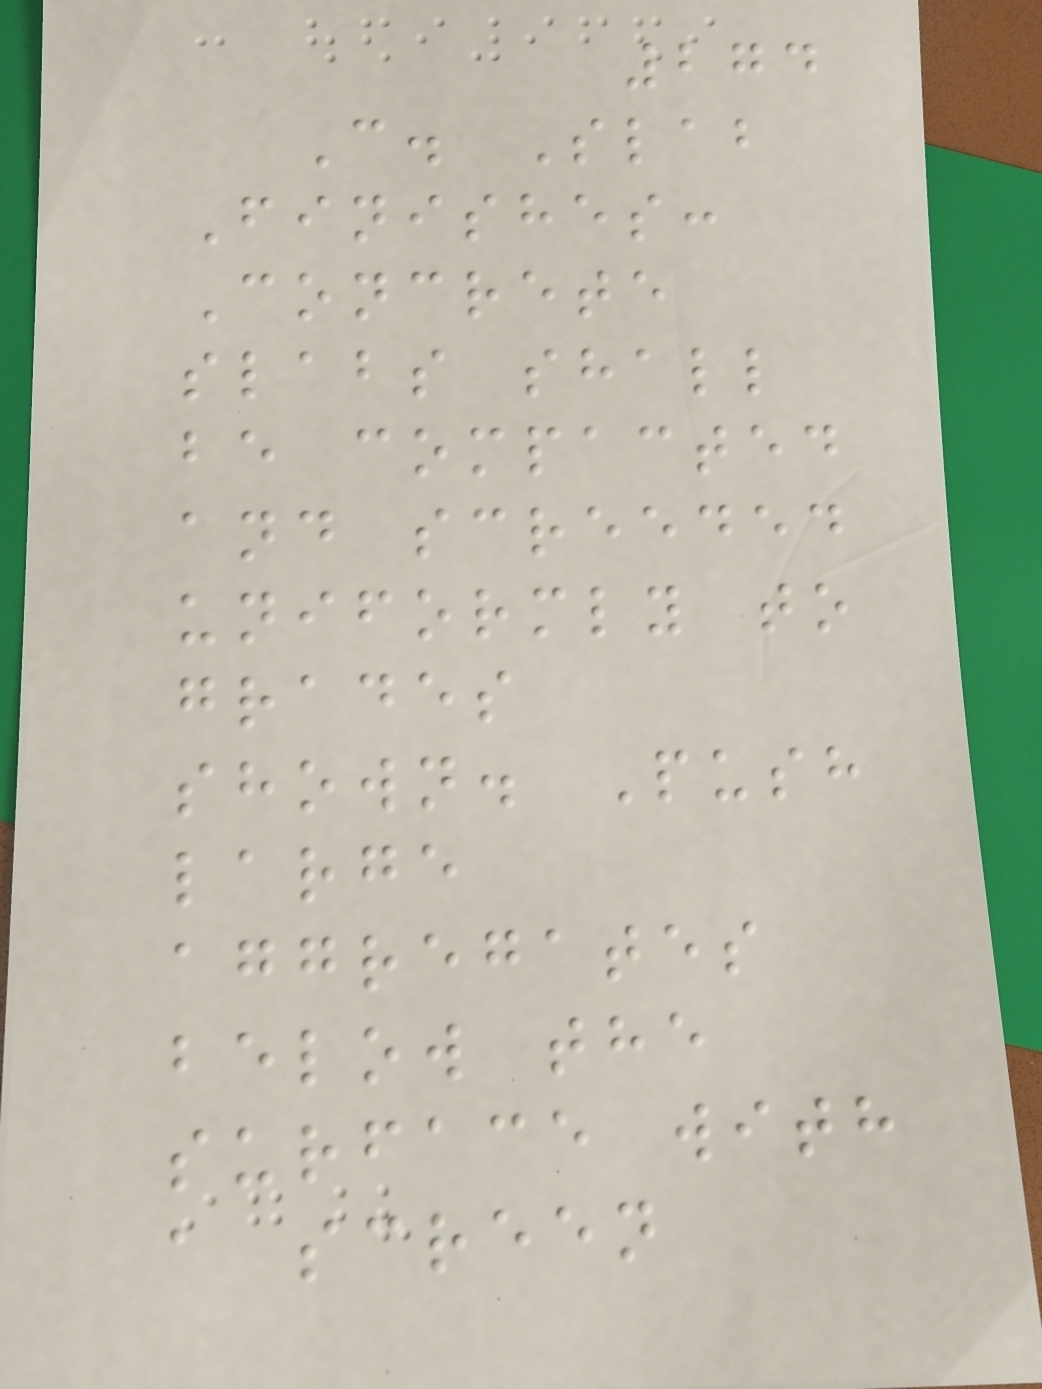274
C. Slab
Finishes:
Concrete
slabs shall
be compacted
and screeded
uniformly to
grades
shown. Push
large
aggregates
below the
surface with
a screen
